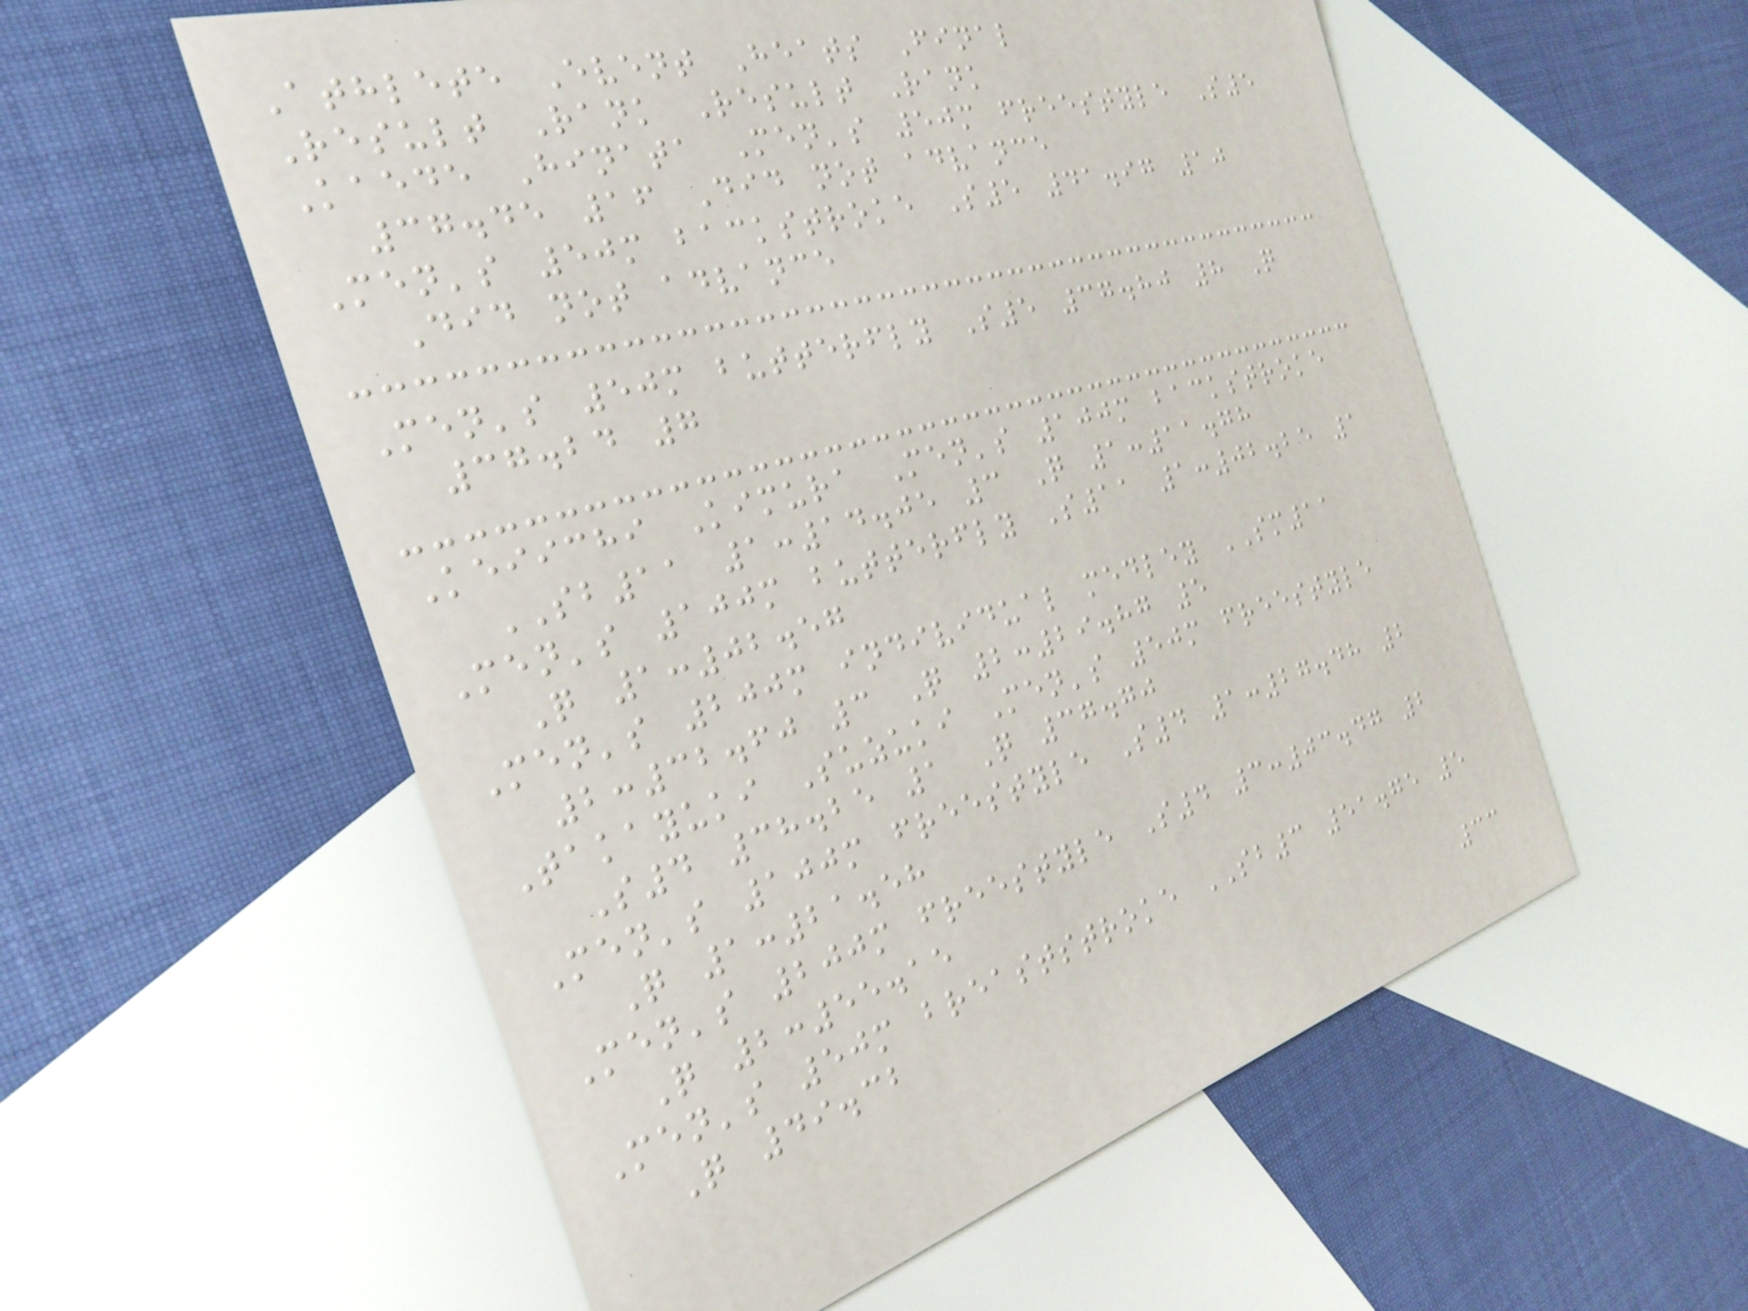Athlete Event Heats Final
Result Rank Result Rank
Kaede Hinata Men's 50m freestyle S5
37.45 16 Did not advance
Men's 50m backstroke S5 41.97 10
Did not advance
Men's 50m butterfly S5 37.80 8 Q
37.24 7
Keiichi Kimura Men's 100m backstroke
SB11 1:14.05 3 Q 1:11.78
Men's 100m butterfly S11 1:02.25 1
Q 1:02.57
Men's 200m individual medley SM11
2:32.60 3 Q 2:29.87 5
Takayuki Suzuki Men's 50m freestyle
S4 38.25 1 Q 37.70
Men's 100m freestyle S4 1:27.48 2
Q 1:21.58
Men's 200m freestyle S4 3:03.47 2
Q 2:55.15
Men's 50m breaststroke SB3 51.75 5
Q 49.32
33
